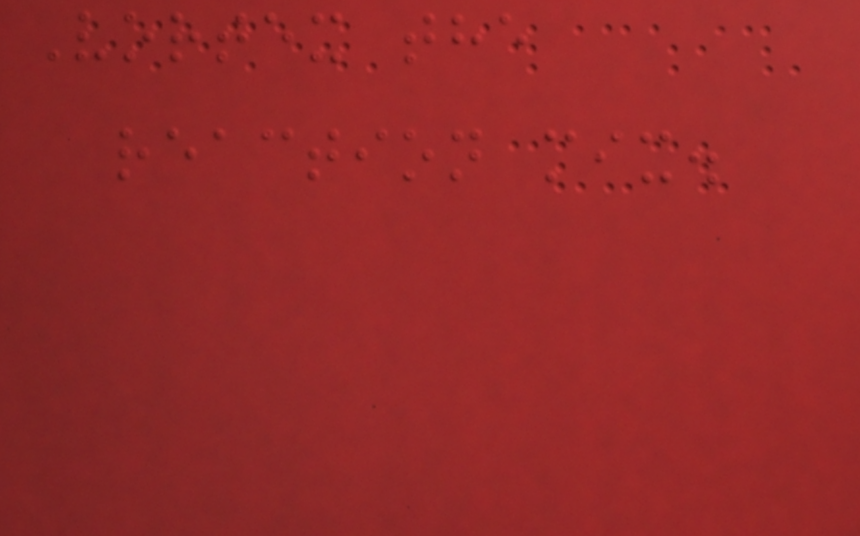Vortex the
reaction mix.
